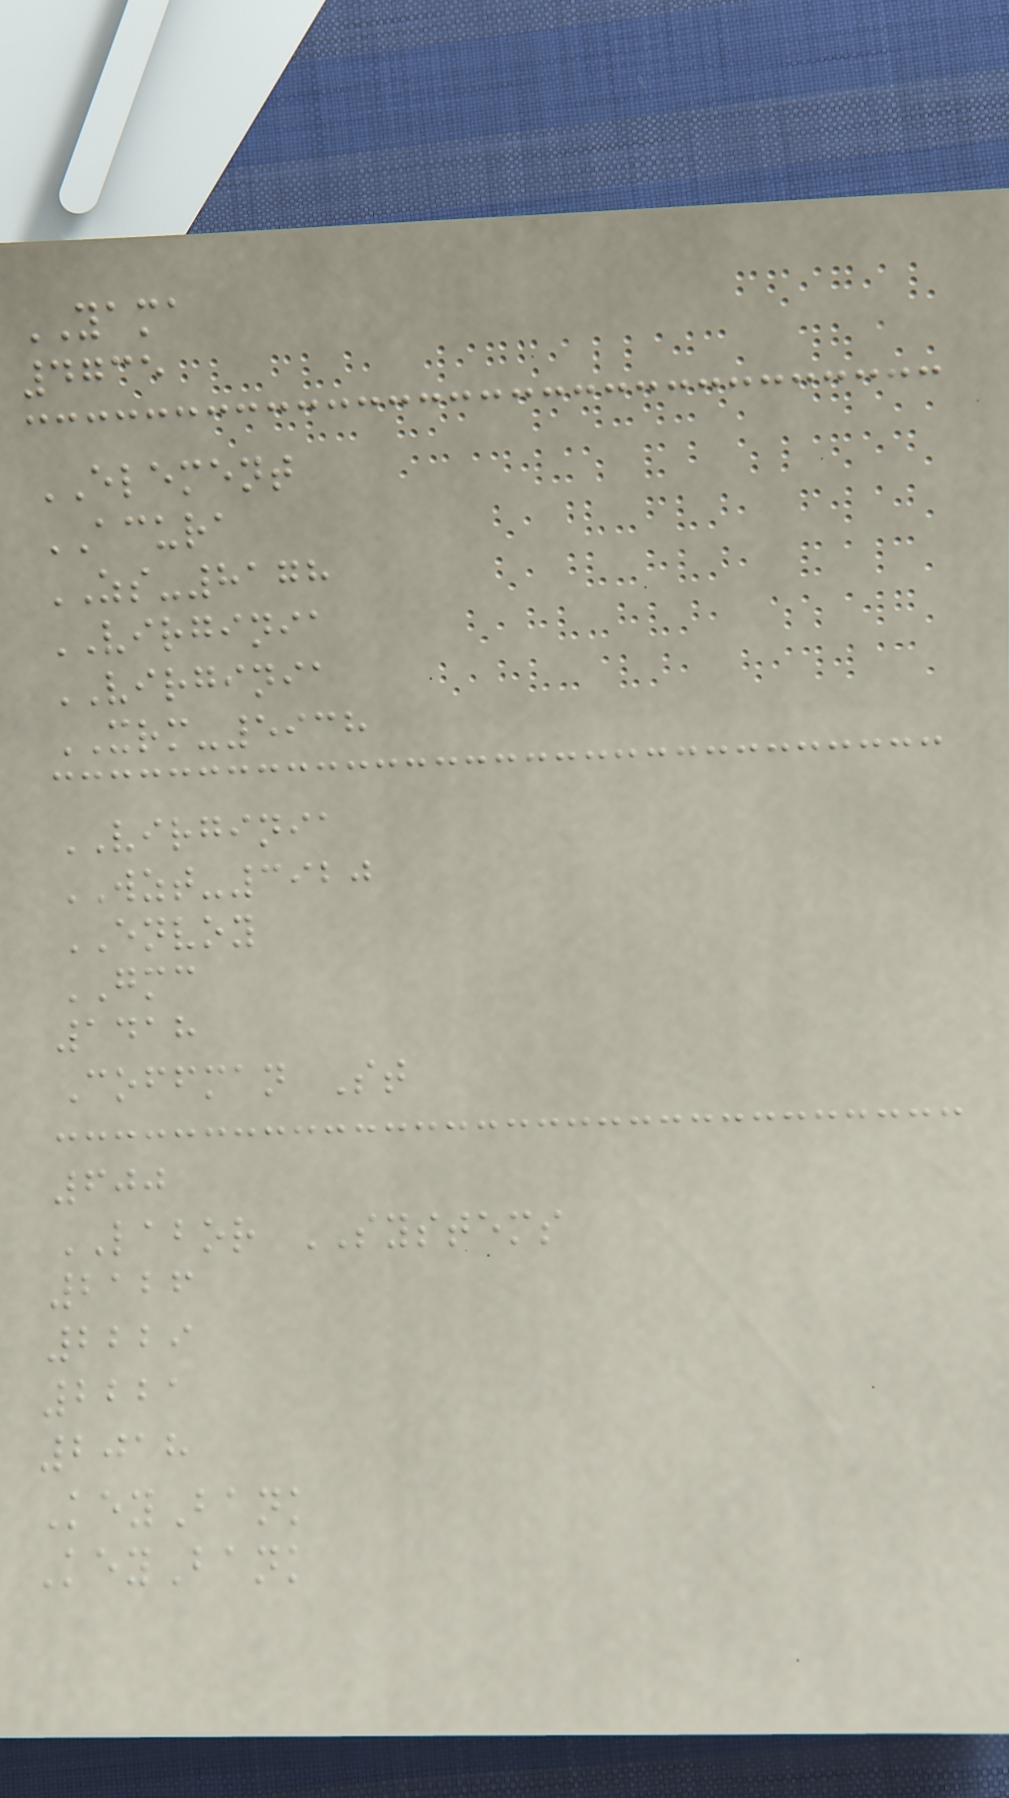YAMA
4735
ELEMENT
ACURA
ZS-8178
VIRGINIA
VIRGINIA
XRM-5938
VIRGINIA
WZT-3920
ENVOY
GMC
1418
Coffman St
600
LABOR SYSTEMS
2126
2229
2221
2018
KeyBank
KeyBank
